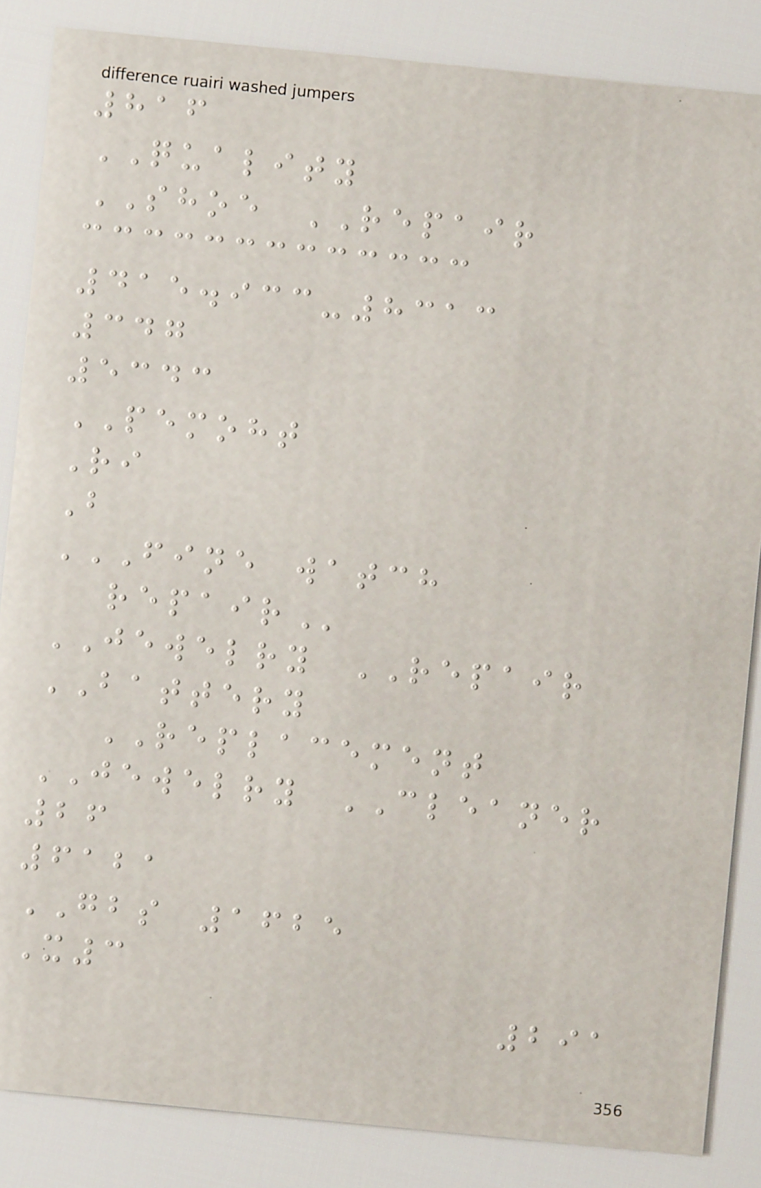816
QUALITY
SHOE REPAIR
415.933-8313
347
5343
PEMOHT
Ri
B
FINE WATCH
REPAIR
JEWELRY REPAIR
BATTERY
REPLACEMENT
JEWELRY CLEANER
26
6121
GBS 1625
X3
291
